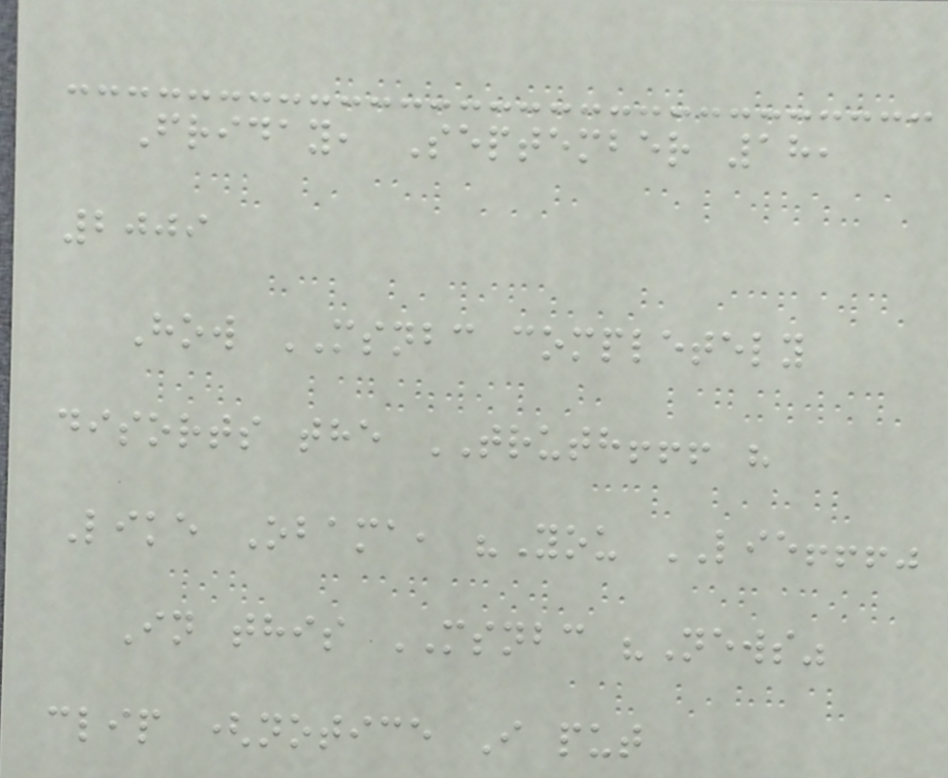Friday, September 18,
2009
How MSNBC completely
disorts the TRUTH!!! "
Like Obama, "You LIE!!!"
In this MSNBC "News"
clip (notice I put
